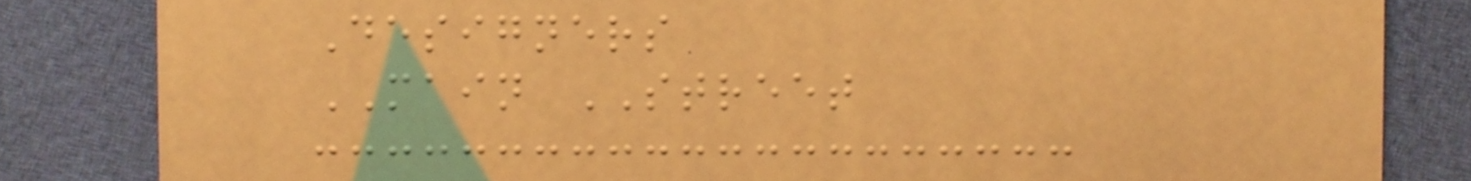Designers
MAIN STREET
